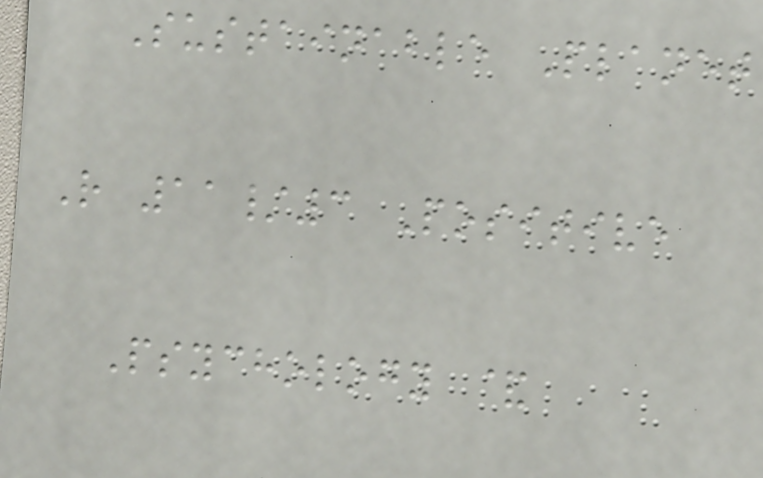Sustainable Planet
R 11/3 Positive
Psychology &
